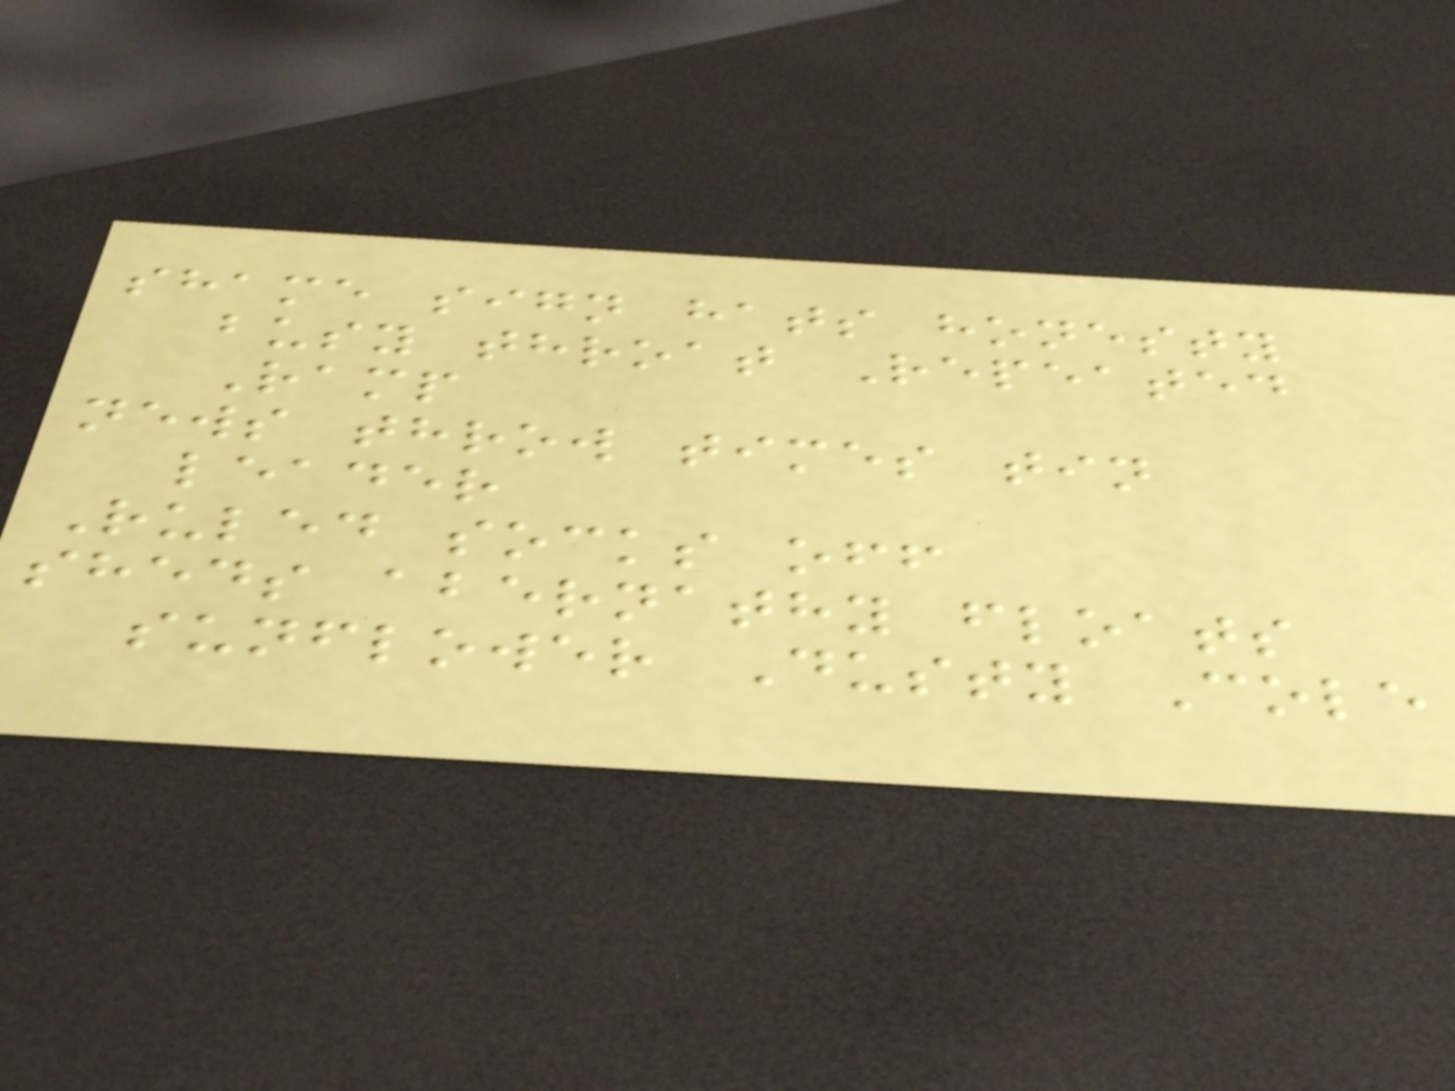shame sign hats honesty
busy throat Repeated
Ramp
news throw times tin
leader
Ruled socks off
sheds abernathy floats
sunflower Dusty Cole
